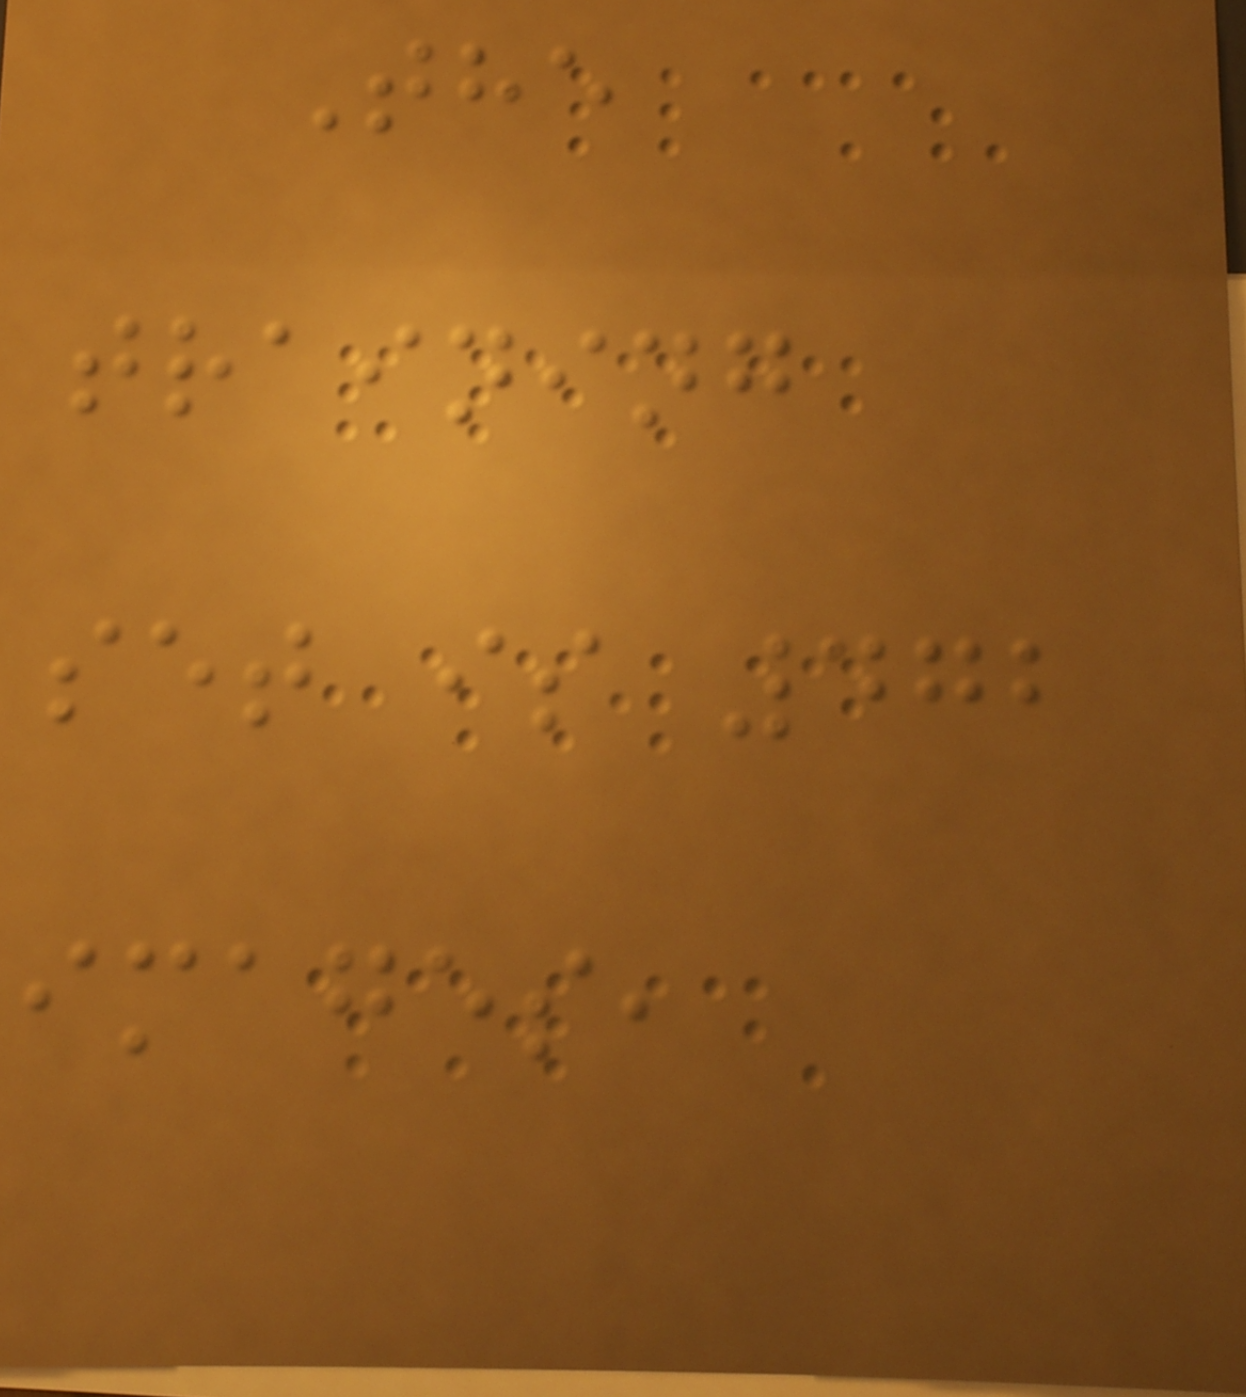The
training
set is 472
images,
